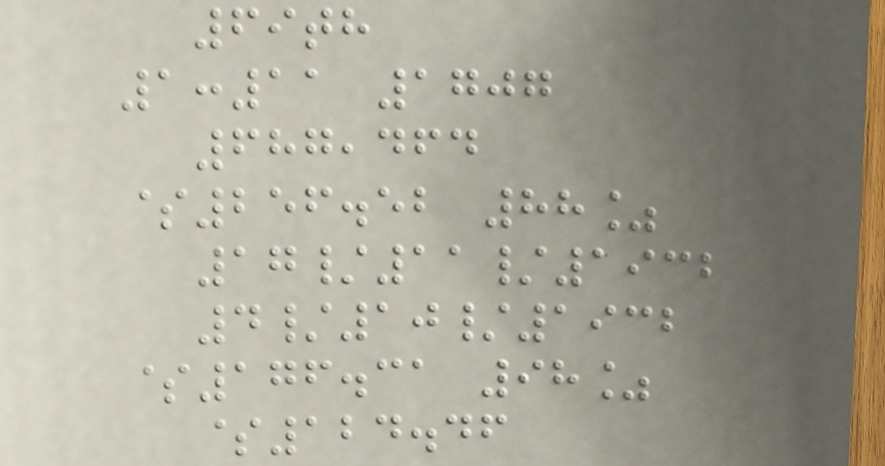69th
1:11 1707
687,464
$256.52 88%
17/11/1932
4/10/1932
$176.31 98%
$124.46
